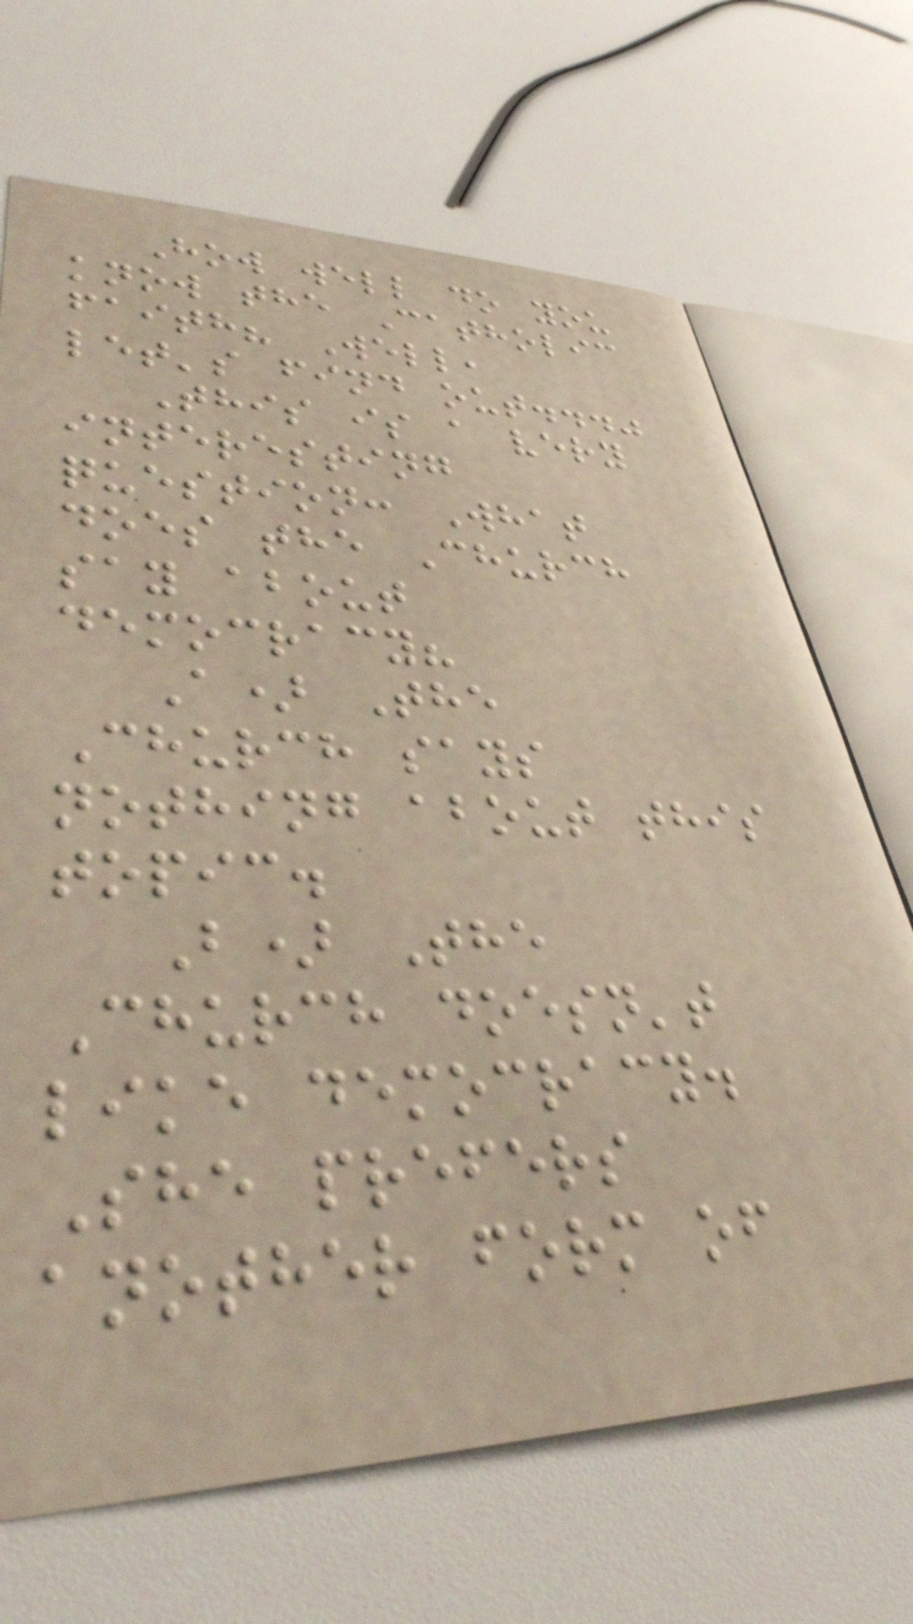How well do you
know the Catholic
faith? Well,
let's find out..."
This is a very
interesting
question: What
does the Church
say about
democracy?
A) The
Church says
nothing about this
topic.
B) The
Church doesn't
like democracy.
She prefers
another form of
